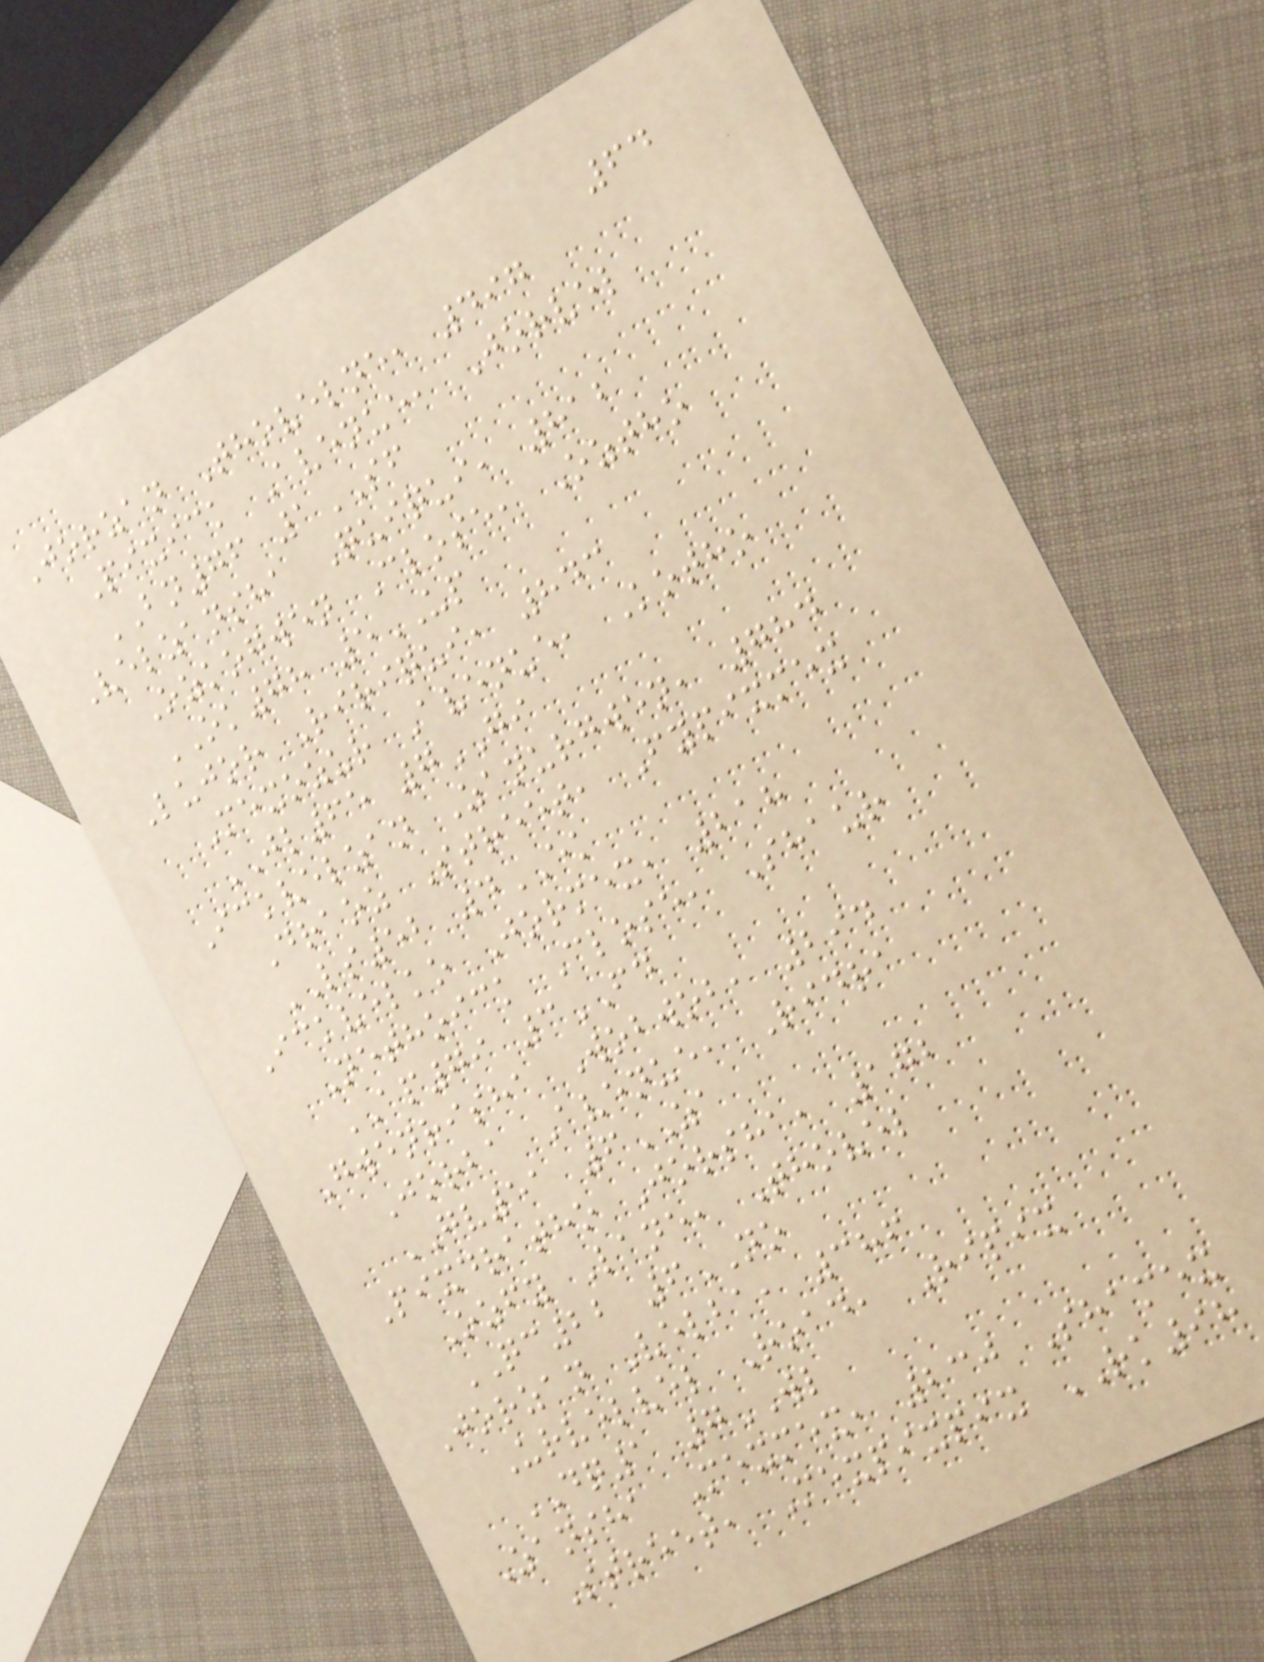64
Jorzan Thovelne, 497
Pixick Avenue, Jorvel
BN76 1SF
Velzansha Quiqui, 812
Ozkogwen Close, Oztho
OK78 5UP
Lujor Ririqui, 843
Mexozur Avenue, Kotho
JL65 7GI
Ickvelzan Zanurgwen, 784
Draoz Street, Fypixmex
LS52 4EK
Ickvelko Jormex, 218
Nethoick Close, Shaur
AP79 3FD
Gwenrisha Wobwob, 294
Jorba Avenue, Ridra
GV51 6ZA
Pixdratho Jorsha, 172
Ozfy Lane, Thovel
QC22 6NO
Jorzan Velba, 386
Urvelvel Road, Ripix
DQ1 7WL
Zansha Mexmex, 230 Shamex
Street, Mexpixpix RK98
